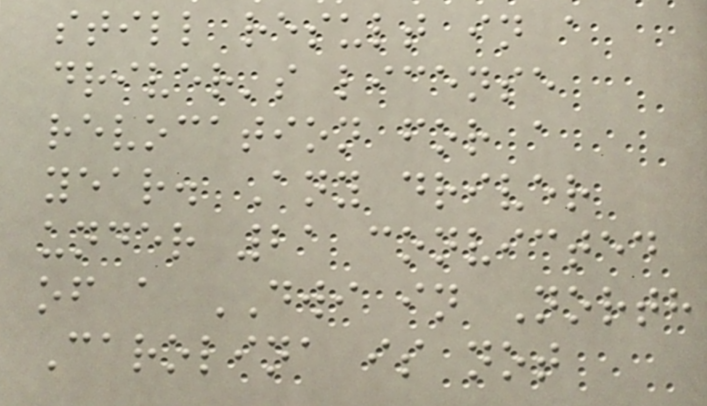still result in a
driver's license
revocation for a
year. Any driver
under 21 convicted
of a DWI in North
Carolina is not
